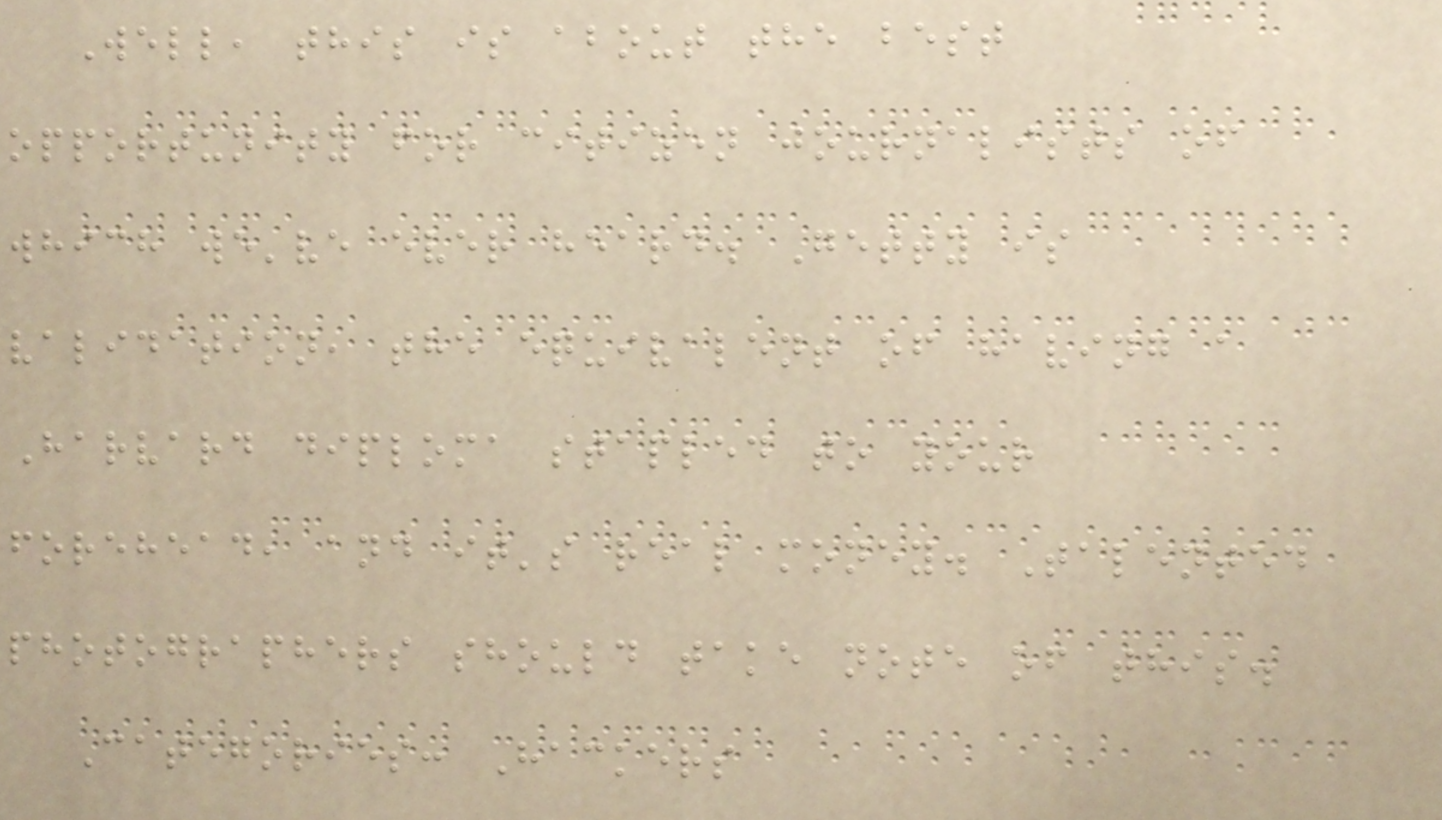Well, this is about the best
opportunity for citizen journalists of
which we've ever heard. Getty is
validation, the equivalent of having a
Harvard diploma stapled to your
forehead, and it's real money. Talented
photographers should take note of this.
Categories: Hackers
